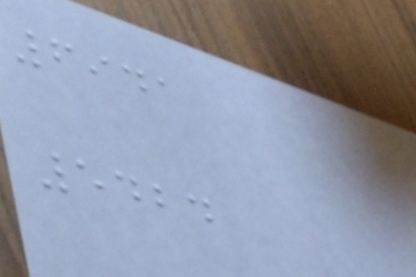6941
5424
